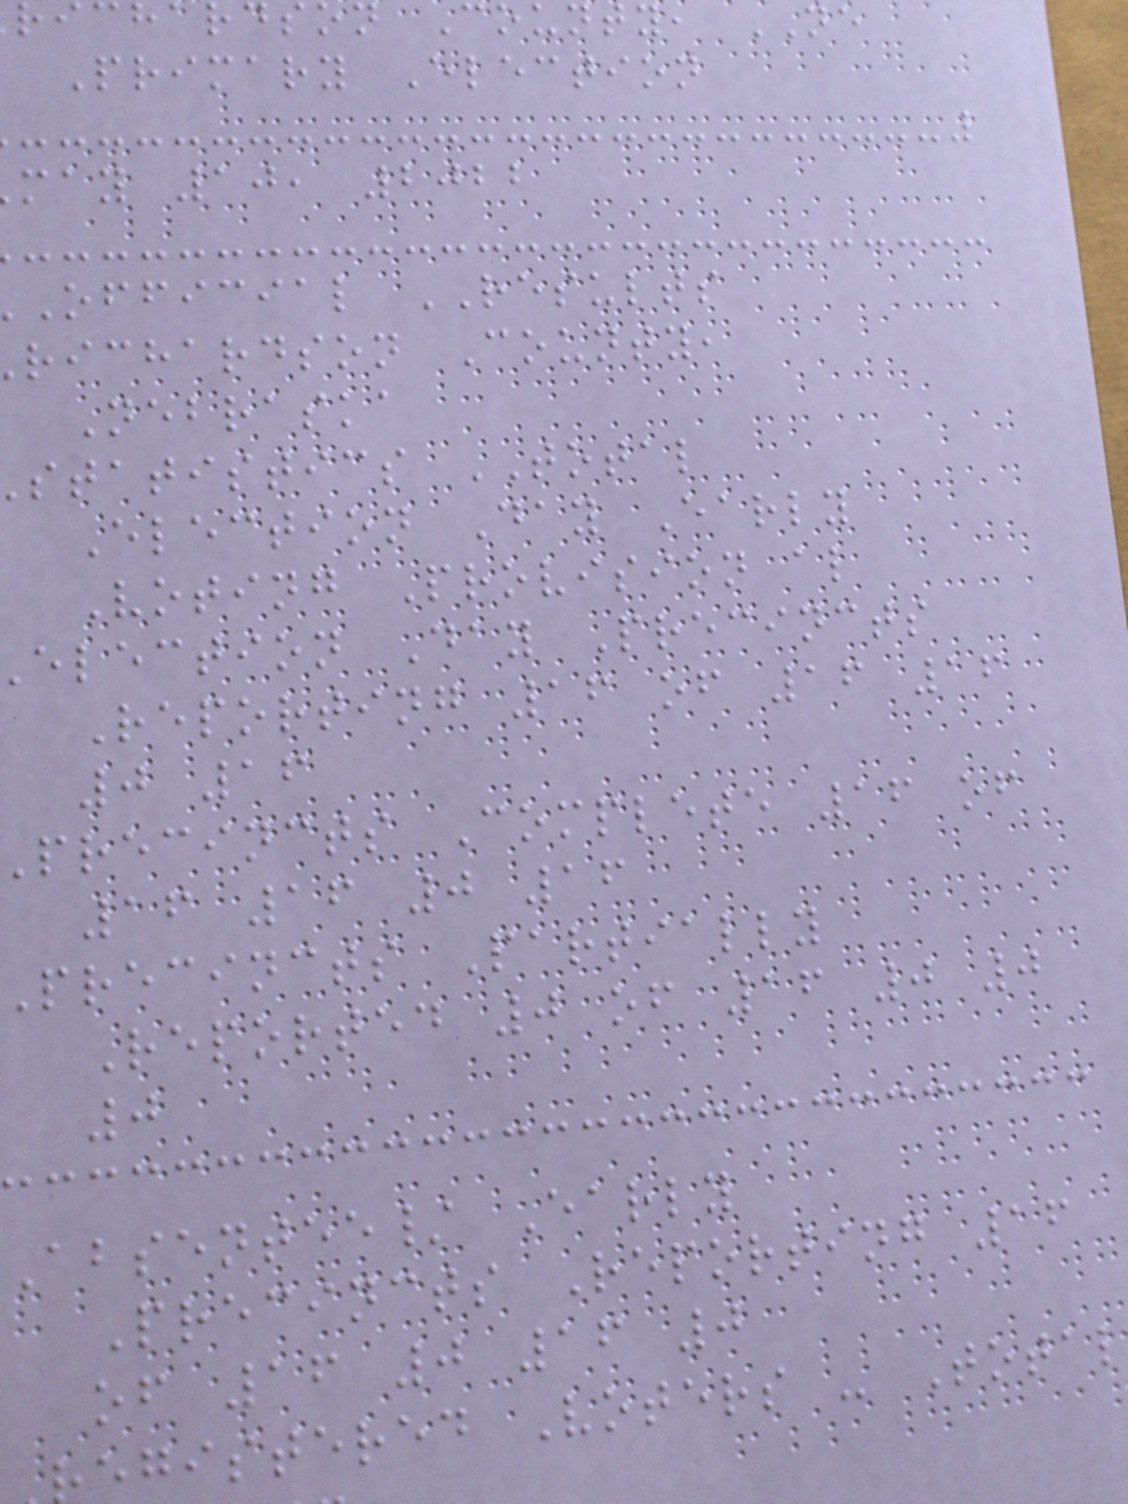n County, NE
Primary Election
may 10, 2022
official RESULTS
richardson County,
Nebraska
statistics TOTAL
Election Day Early
Voting Provision al
election Day Precincts
Reporting 16 of 16 16
0 16
precincts Complete 16 of
16 16 0 16
precincts Partially
Reported 0 of 16 0 0
0
Absentee/ Early
Precincts Reporting 16
of 16 0 16 0
egistered Voters - Total
